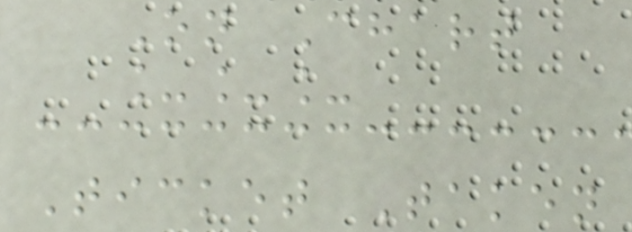On Chart
___
Ticket Taken
